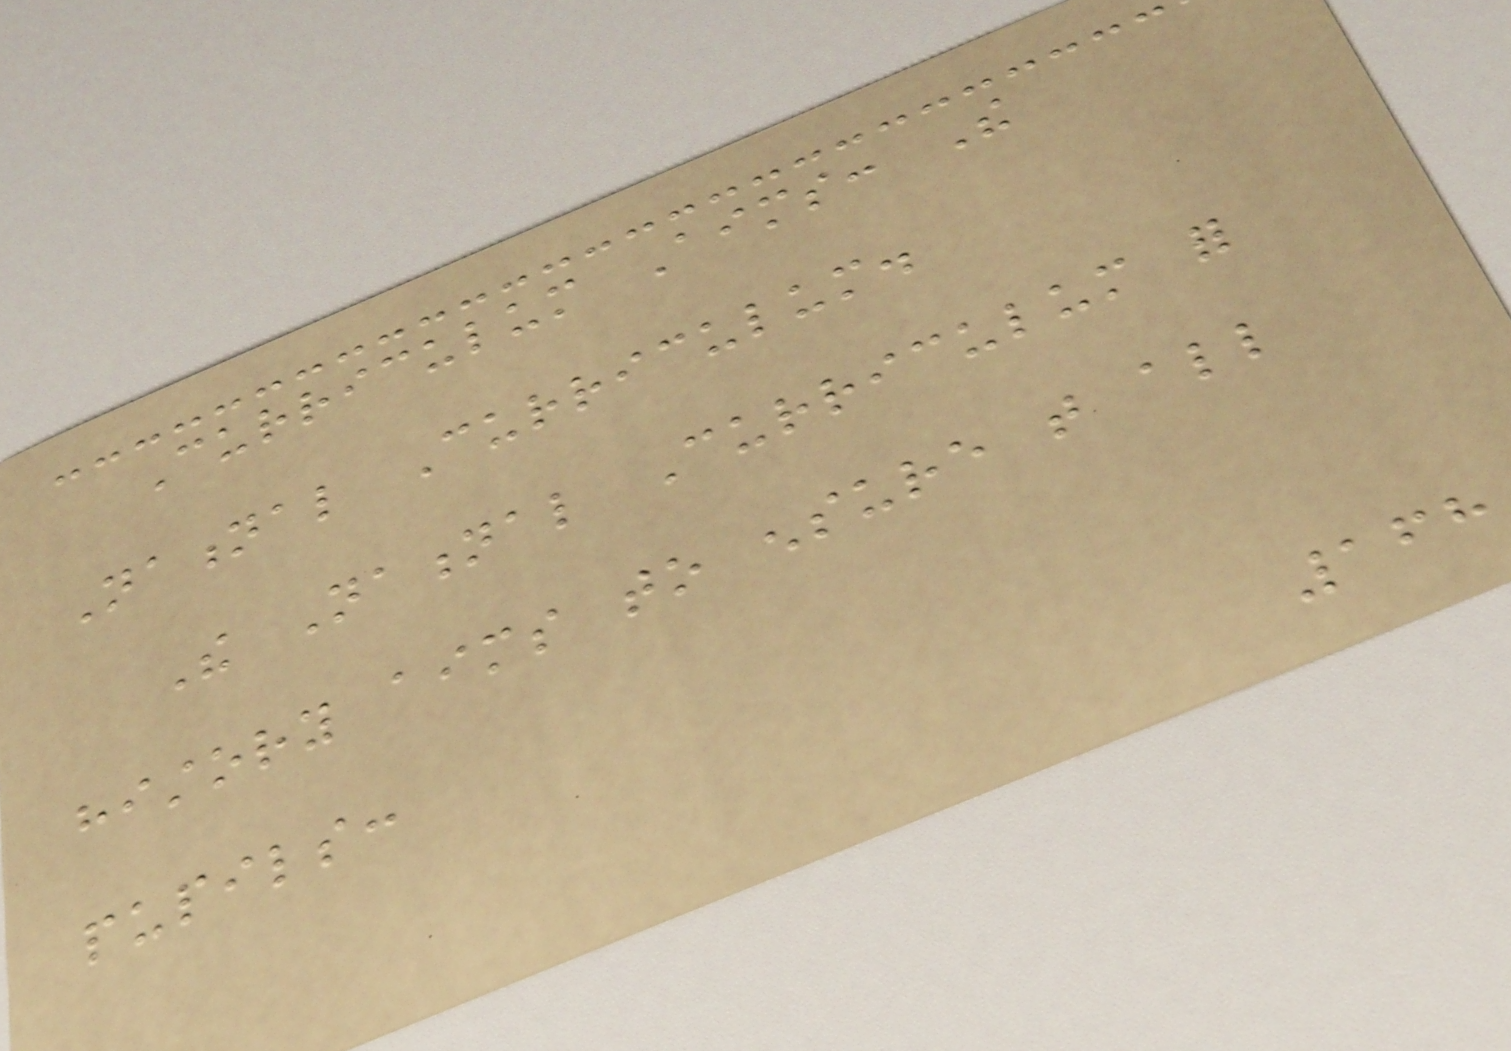Curriculum Aims: The
National Curriculum.
The National Curriculum for
history aims to ensure that all
pupils:
168
